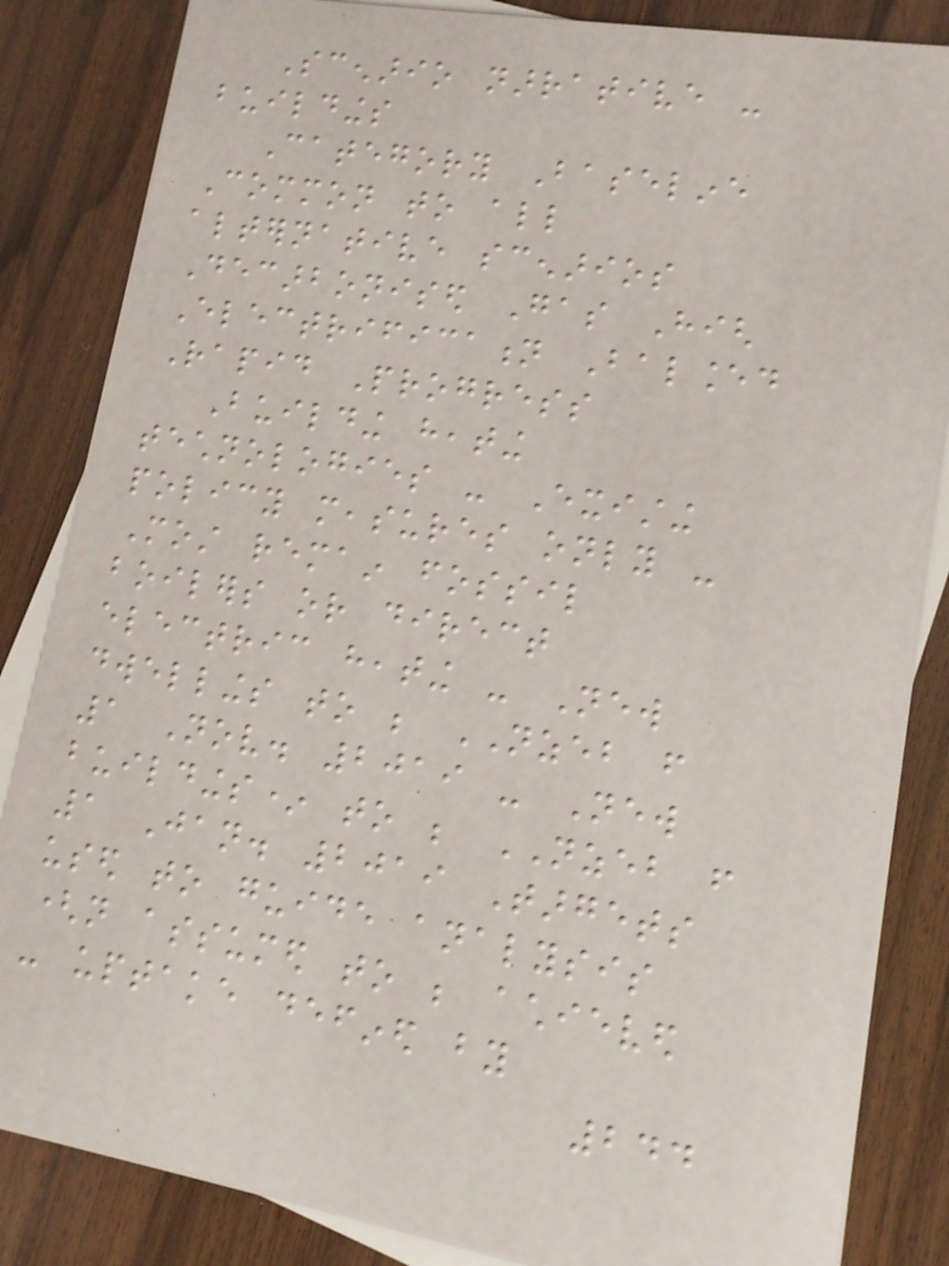Scenario narrative -
buildings
Category Baseline
Common to all
alternative scenarios
Decarbonised Gas High
Electrification Balanced
Rapid Progress
Building heating
technologies - Existing
policy measures only -
Most remain fossil
boilers or direct
electric heating - New
dwellings to be NZEB from
1 Nov. 2019 - New
buildings* to be NZEB from
1 Jan. 2019 Targets
used to guide analysis
(not assumed to be achieved
- uptake defined by
244
